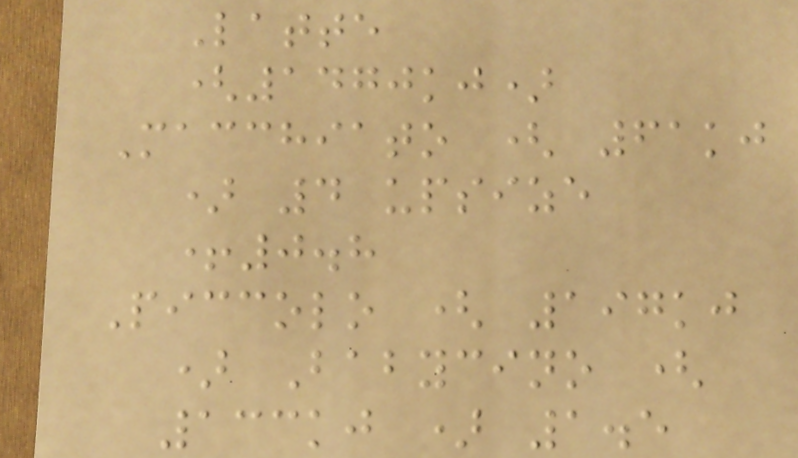Latte
(1470kj)
Macchiato ( 61kj
) 4 upsize
+0.8
Piccolo ( 197kj
) Babycino (
133kj ) 1.5
